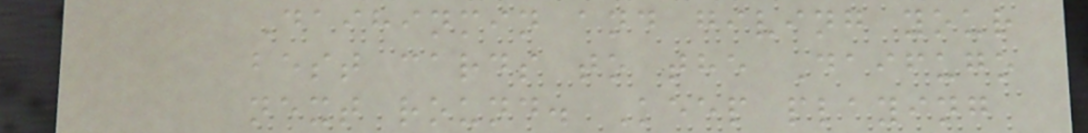Daihinmin and giving your
best cards to the Daifugo
next round. Keep playing
